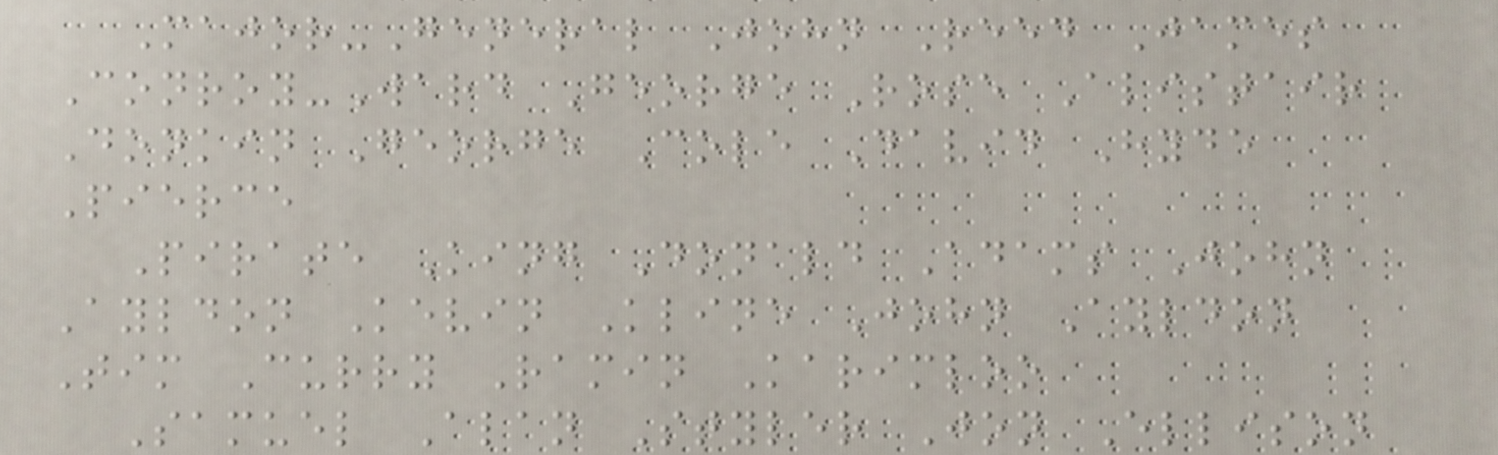Major-General John Reed James
Conroy-Ward George Rose Alistair
Donkin George Cole David Hyde
Pierce
Pirate King Donald Adams John
Ayldon Kevin Kline John Ayldon
Tim Curry Ramin Karimloo
Samuel Alan Styler Jon Ellison
